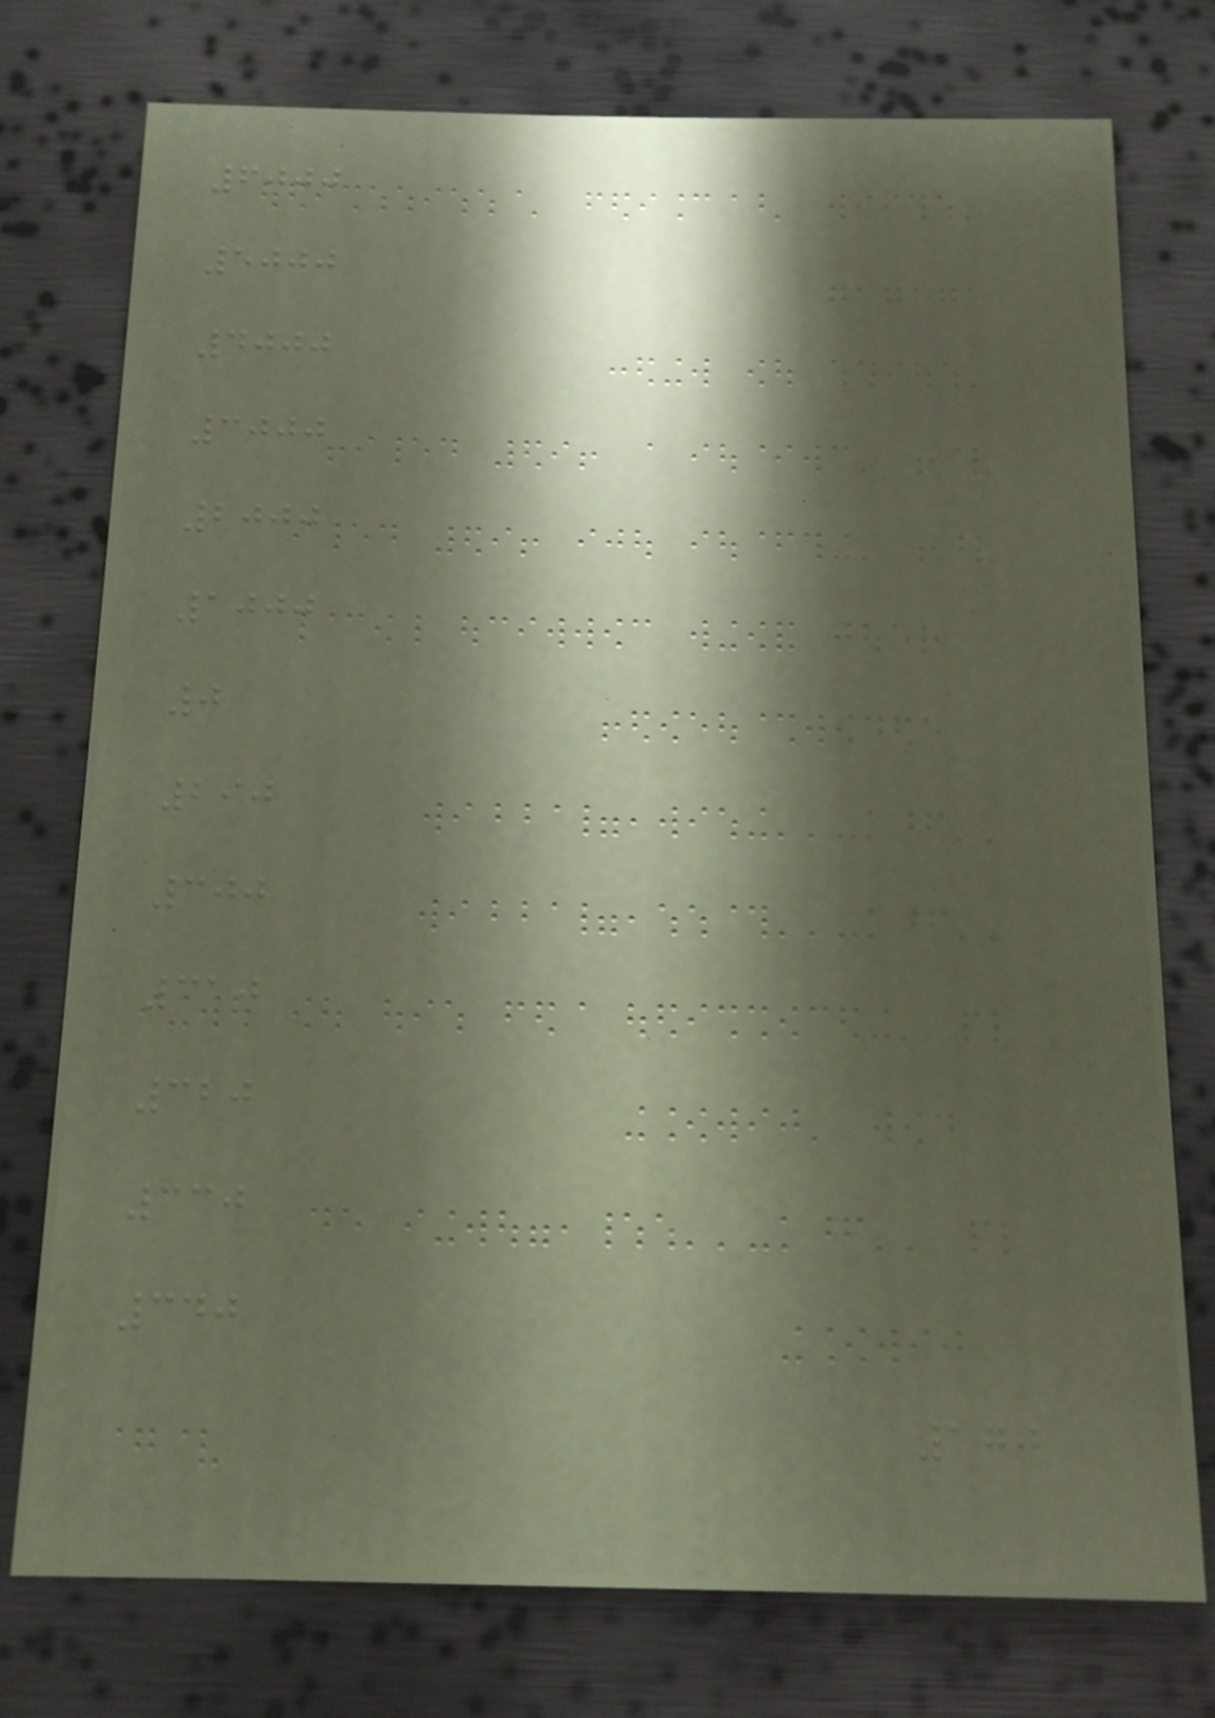6000
5000
4000
3000
2000
1000
0
290
300
310
320
330
340
170
